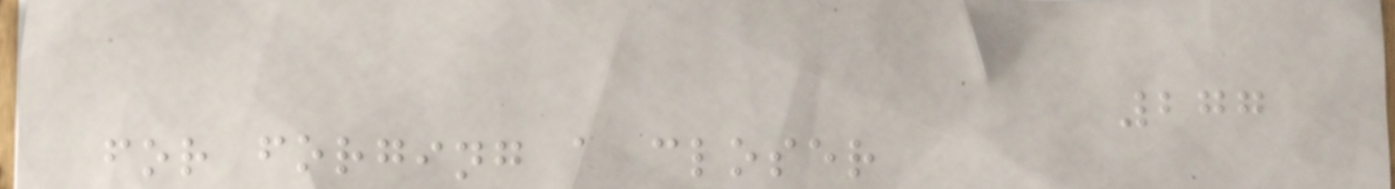277
for forging a closer
